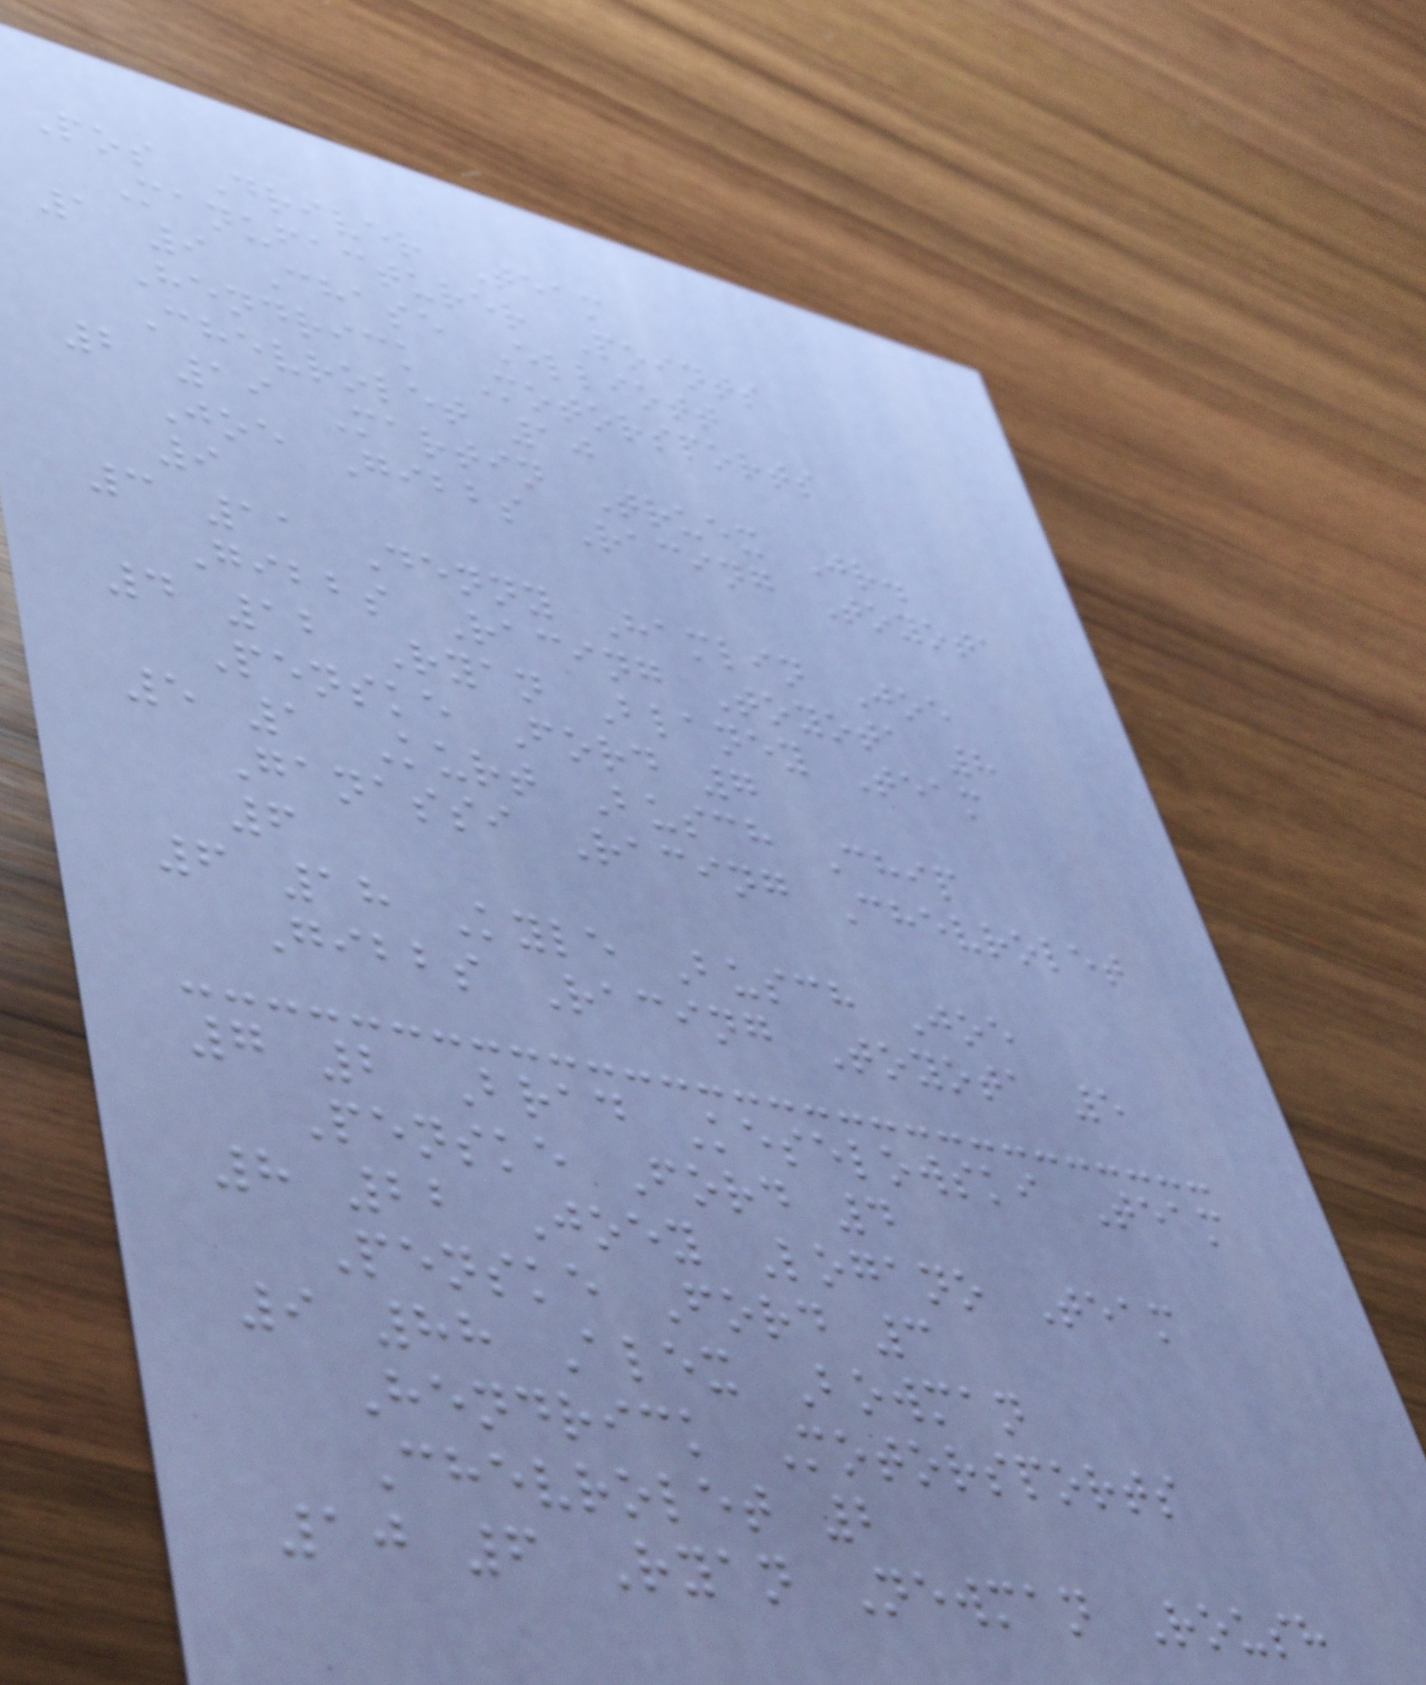Pos Driver Team
Manufacturer Points
1 9 Chase Elliott
Hendrick Motorsports
Chevrolet 10
2 19 Martin Truex Jr.
Joe Gibbs Racing Toyota
9
3 11 Denny Hamlin Joe
Gibbs Racing Toyota 8
4 12 Ryan Blaney Team
Penske Ford 7
5 1 Kurt Busch Chip
Ganassi Racing Chevrolet
6
6 18 Kyle Busch Joe
Gibbs Racing Toyota 5
7 2 Brad Keselowski Team
Penske Ford 4
8 22 Joey Logano Team
Penske Ford 3
9 88 Alex Bowman
Hendrick Motorsports
Chevrolet 2
10 6 Ryan Newman Roush
